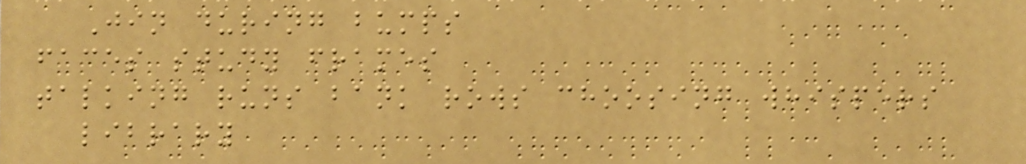Jin during bumps
faces study frames
talking runs bank rows choosing whispers
library
